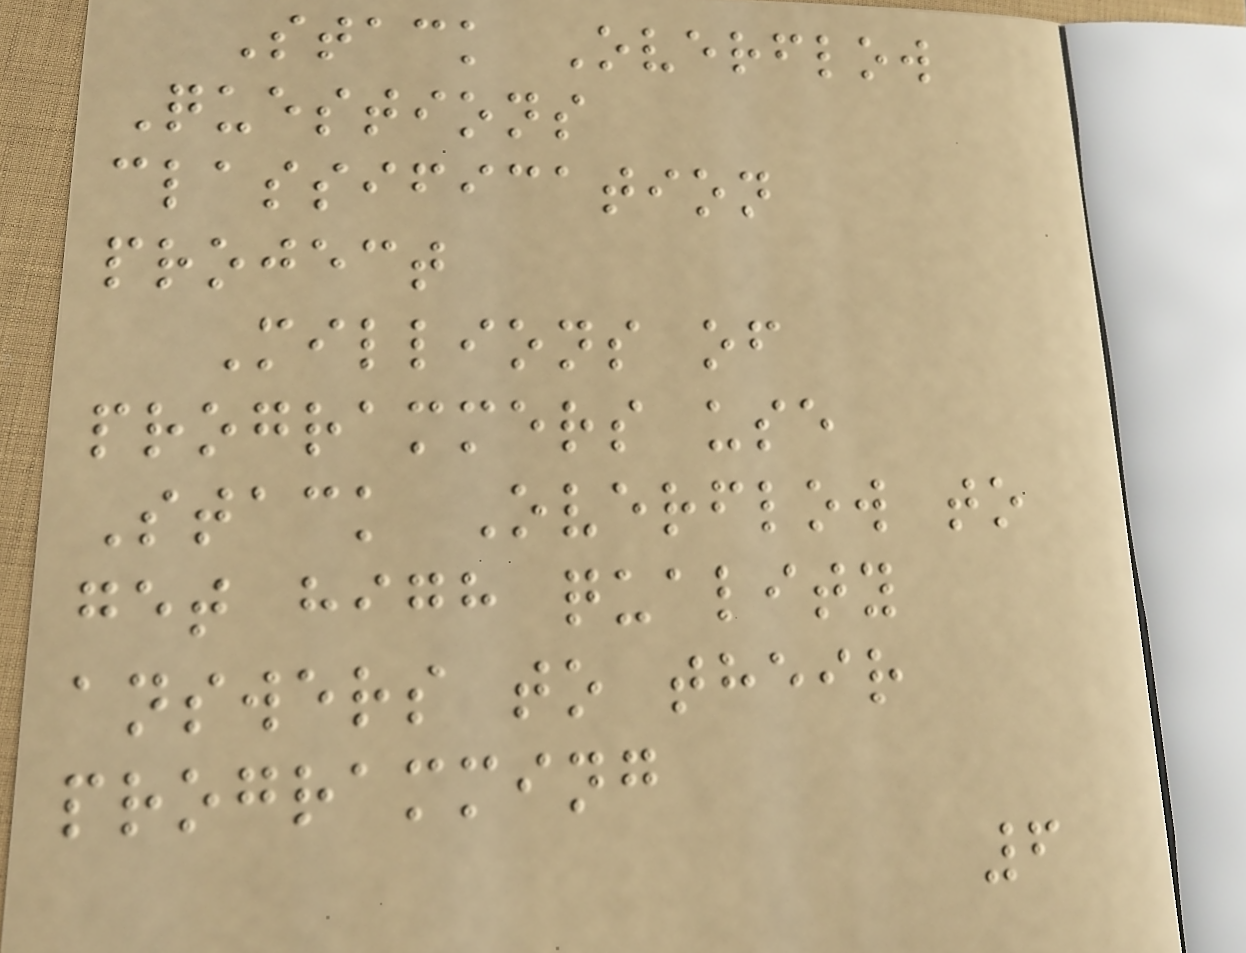Stack Overflow
Questions
classification
project
Millions of
programmers use
Stack Overflow to
get high quality
answers to their
programming
6
